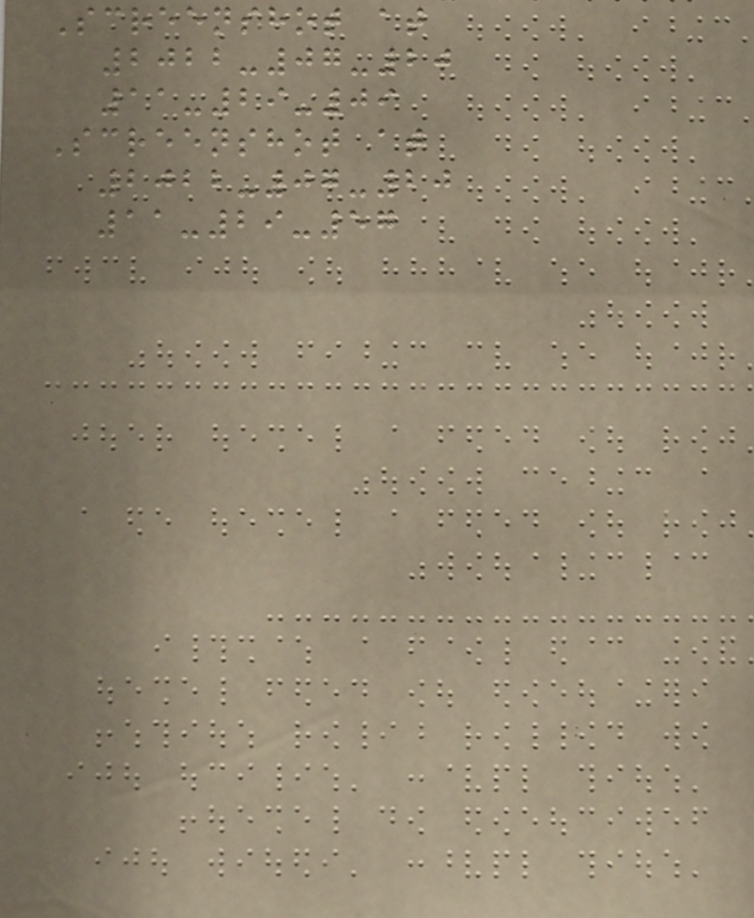Screenshot at
2022-07-20
11-29-09
Screenshot at
2022-07-20
11-29-57
